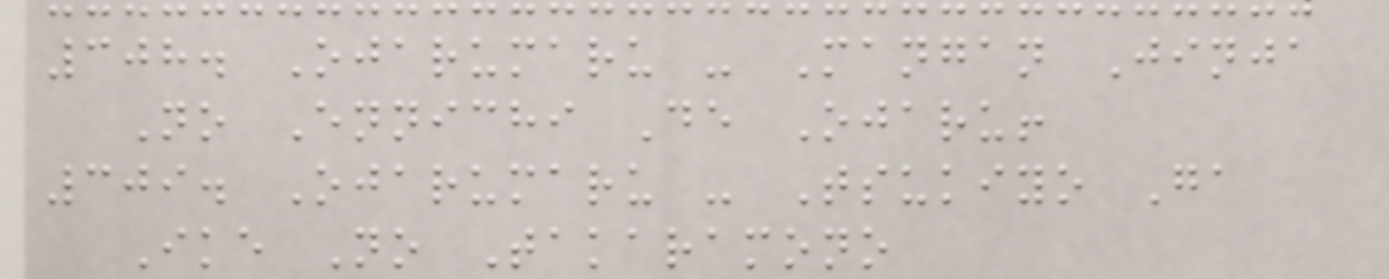308. Ojarumaru - Mangan Jinja
No Ennichi De Ojaru!
309. Ojarumaru - Tsukiyo Ga
Ike No Takaramono
